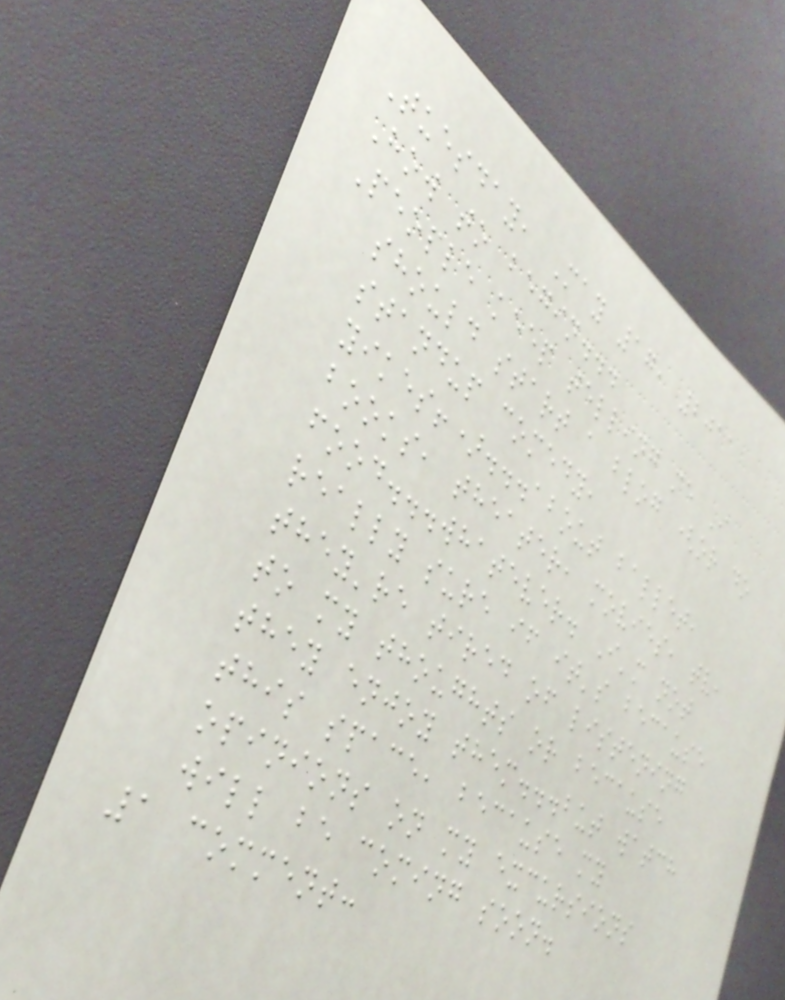Tuesday, May 17, 2011
How to begin...
People keep telling me I
should start a blog (or do
standup comedy,
yikes!)...about ballet,
books, theater, movies, tv,
food...whatever. I'm not
really sure if it's because
they're tired of listening
to my thoughts or because
they enjoy them...but watch
this space, because my
opinions on my excursions
will be coming soon.
1 comment:
